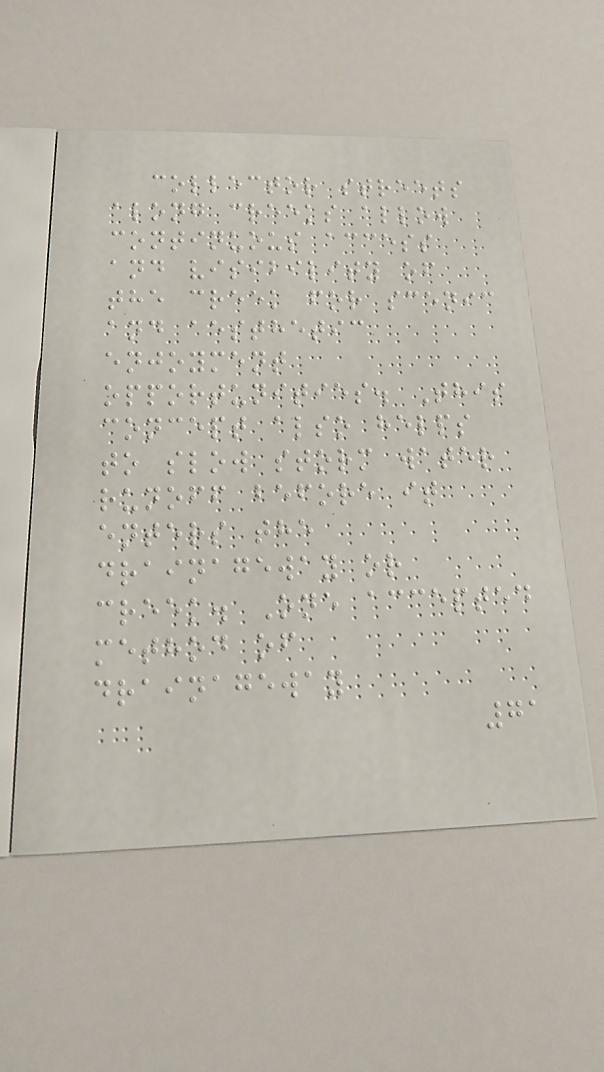collector streets
along creeks allow
continuous access
and visibility of
the creek for scenic
and aesthetic
enjoyment
opportunities. This
concept also helps
to slow storm water
runoff before it
enters the
drainageway or
creek. One accepted
method of
drainageway
71
